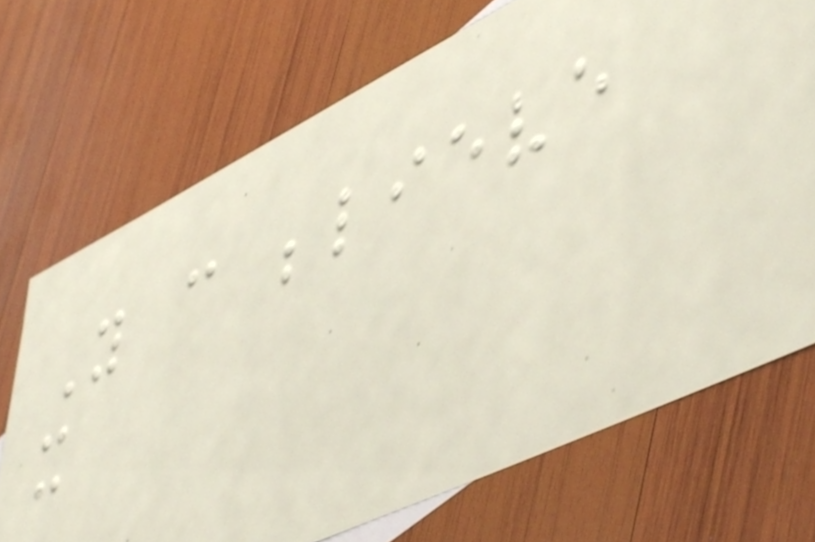You can believe
it
